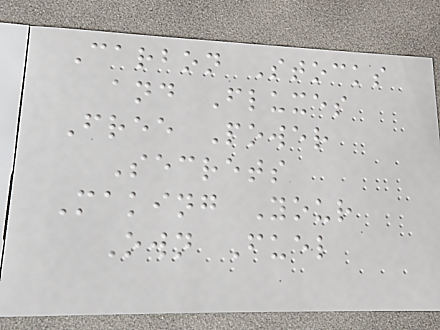Carbon Stocks
and Fluxes
Free Power
Secrets
Making Your
Own Fuel
